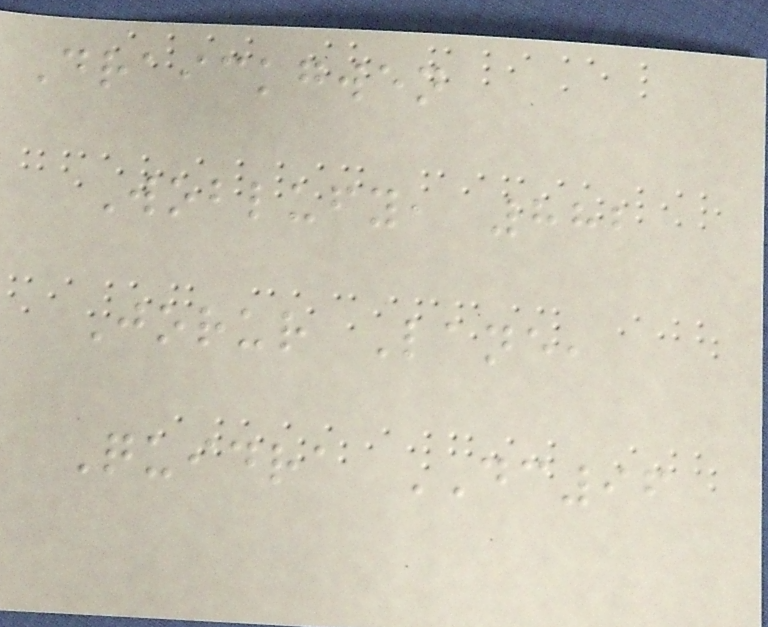Draickgwen
Woblufy, 882
Jorur Lane,
Quidra DC96
